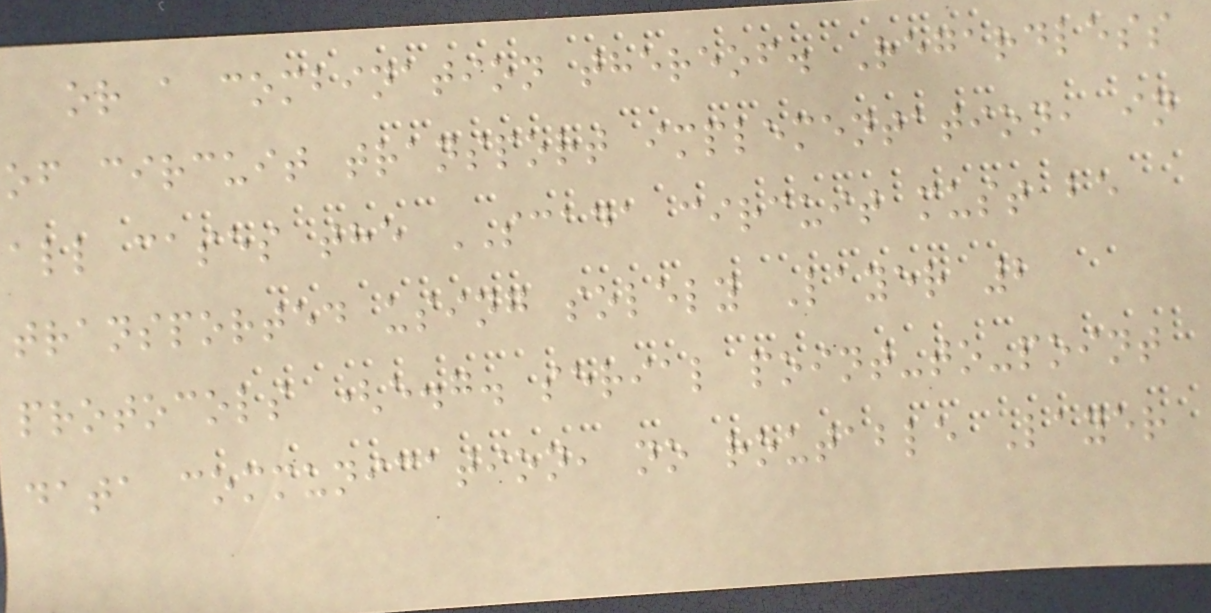or a combination thereof. Regardless
of circuit transport implementation, in
all cases the SCADA circuit must be
transported using solely Layer 2
protocols (e.g. serial point-to-point
data communication, no routable Layer
